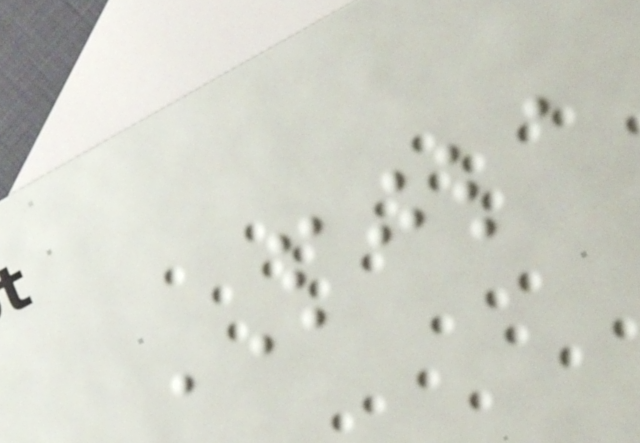PJLA
